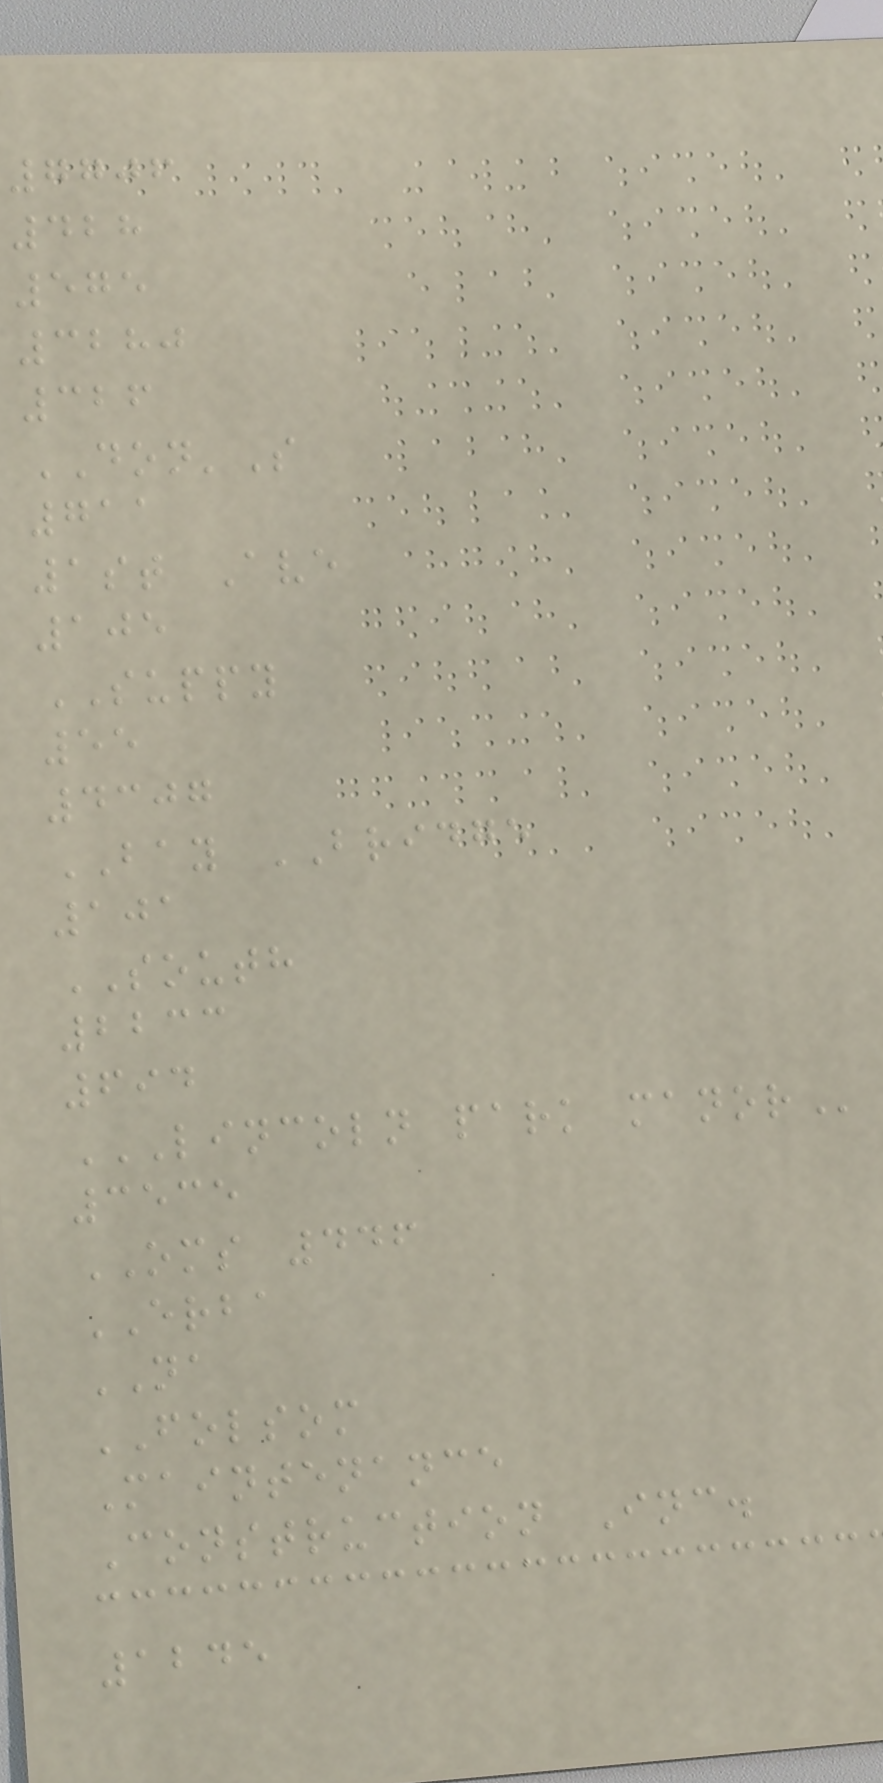7706
428
575
3280
326
DON'S
711
1st Ave
105
SUPPY
55
4307
BAY BRIDGE
101
SOUTH
2233
694
LINCOLN PARK MANOR
3535
OMS 446
ERBA
NA
FOLSOM
Maintenance
Construction Inc.
1245
